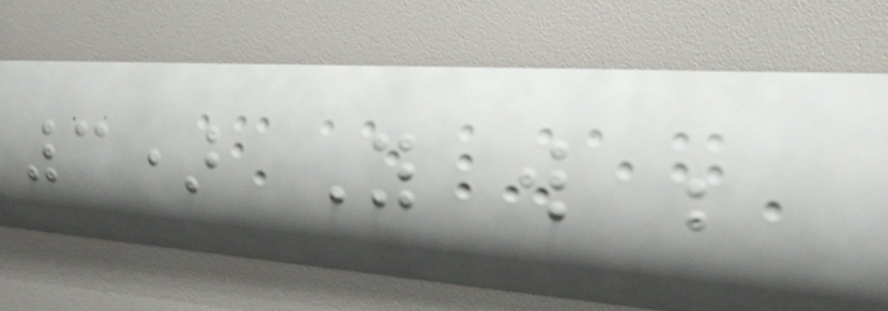3) You will be
